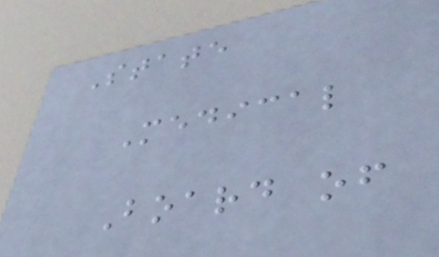State
Medical
Board of
